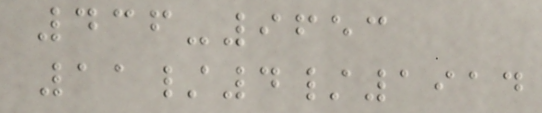436-9653
11/4/1914
